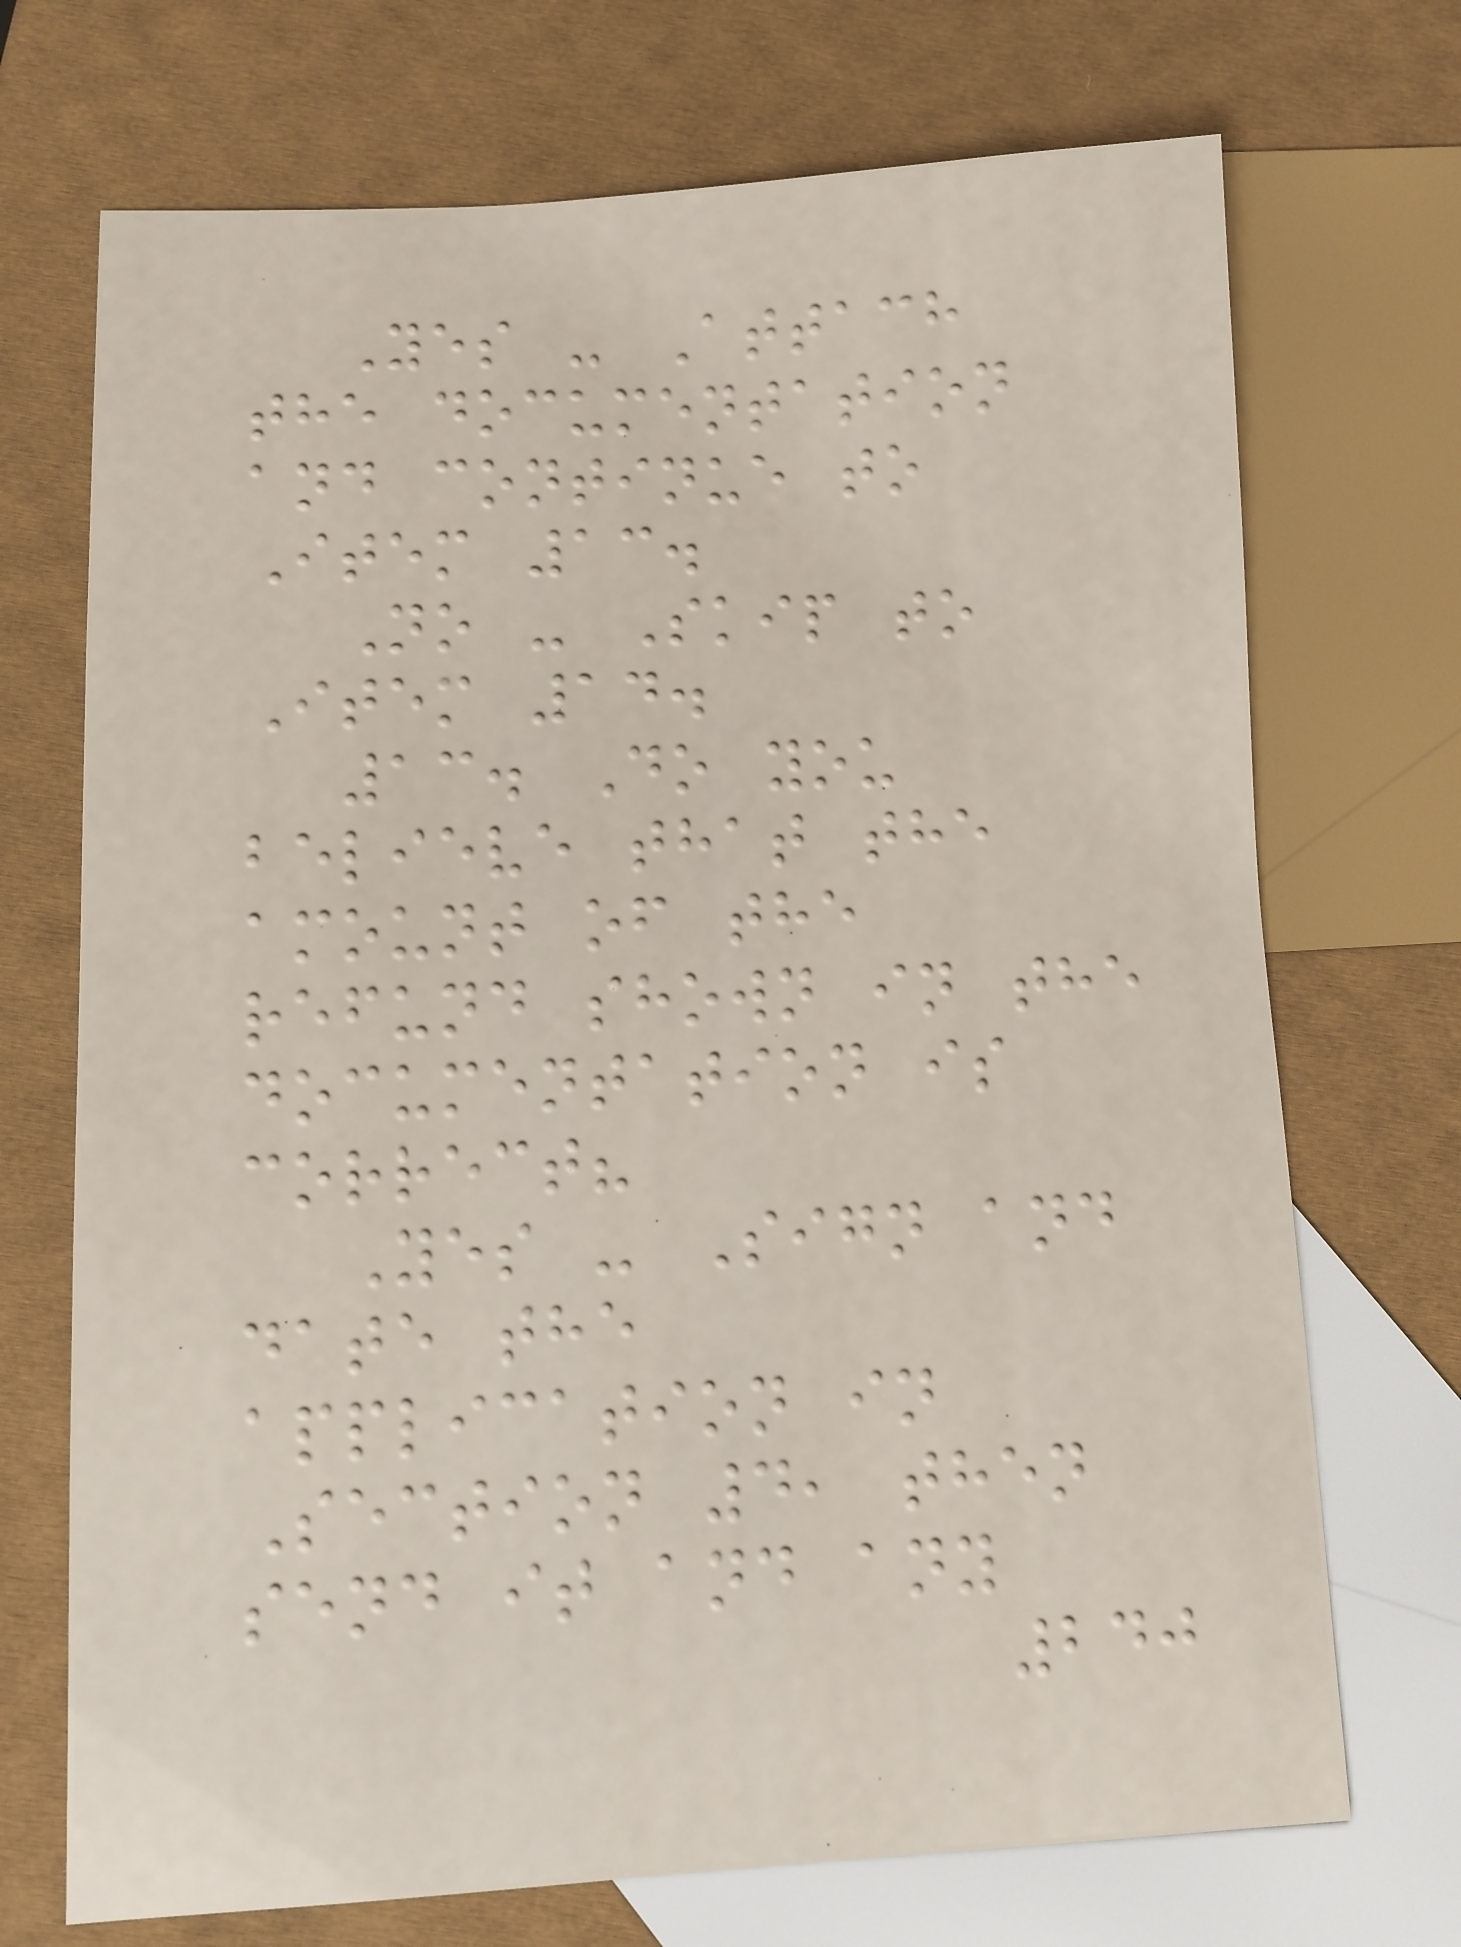Yes - Attach
the documentation
and continue to
Item 13.
No - Skip to
Item 14.
13. Do you
believe that the
amount of the
refund shown in the
documentation is
correct?
Yes - Sign and
date the
application in
Section 4, then
send it and any
240
